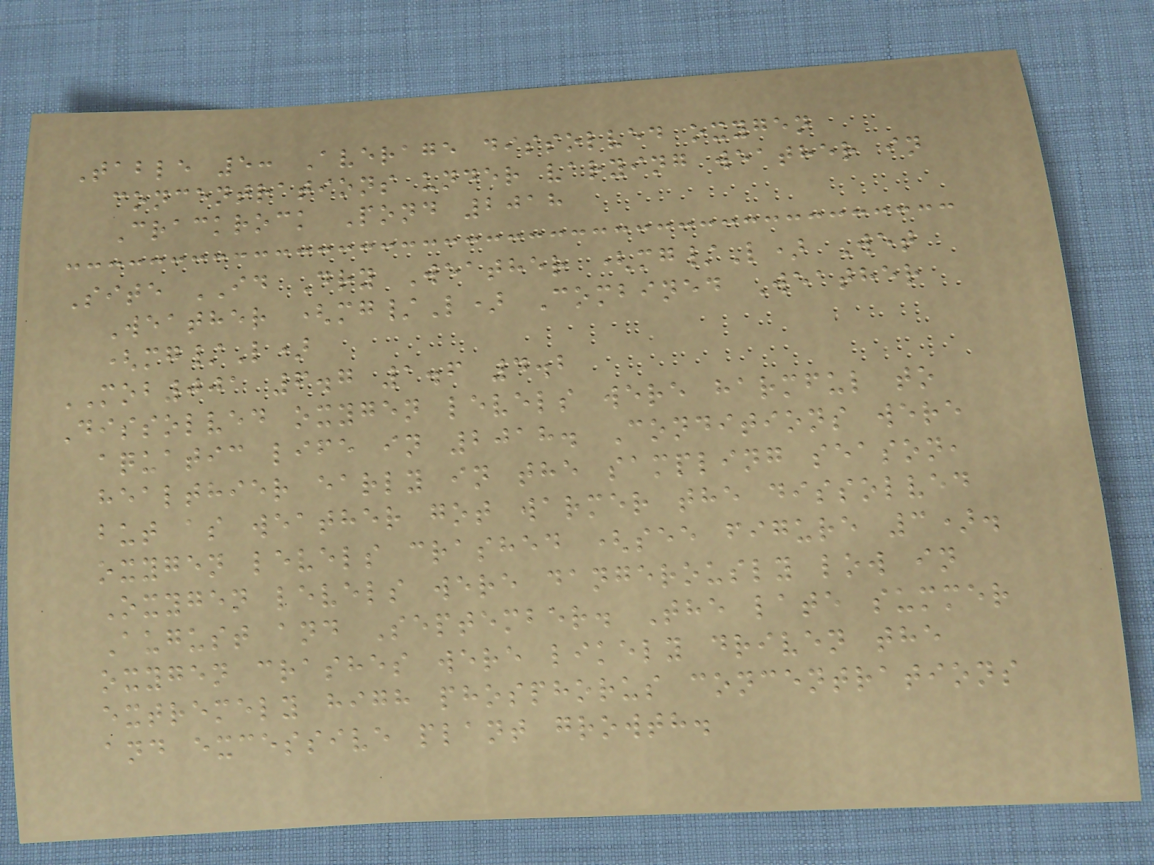Table 5: Average dissolved oxygen
concentrations under varying weather in
Crackrock Pond 2018
Site ID Dry Weather (mg/L) Wet
Weather (mg/L) Combined Weather
(mg/L)
MOB001 6.7 1.6 4.2
Dissolved oxygen levels were harmful to
aquatic life in 2018. Conditions were
healthier early in the sampling season,
but as weather got warmer the dissolved
oxygen levels crashed (see figure 3).
Oxygen levels were dangerously low in
August and September. The late summer
oxygen crashes were likely driven the
extremely high phosphorus concentrations
and excessive plant growth.
